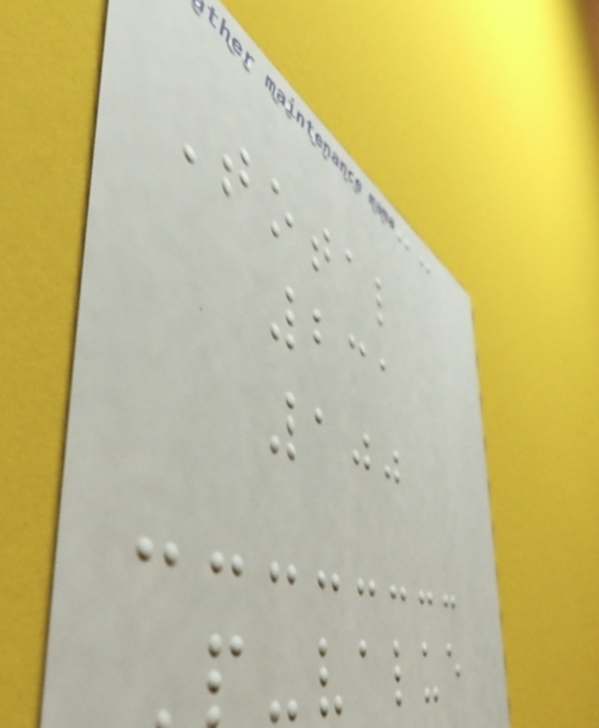Total
231
100
P-value
